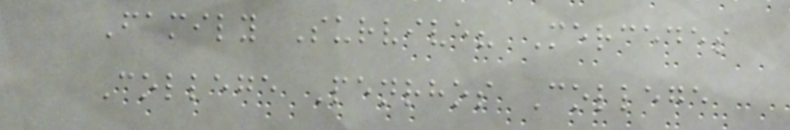Family Survive? Mercedes
College Penrhos College
